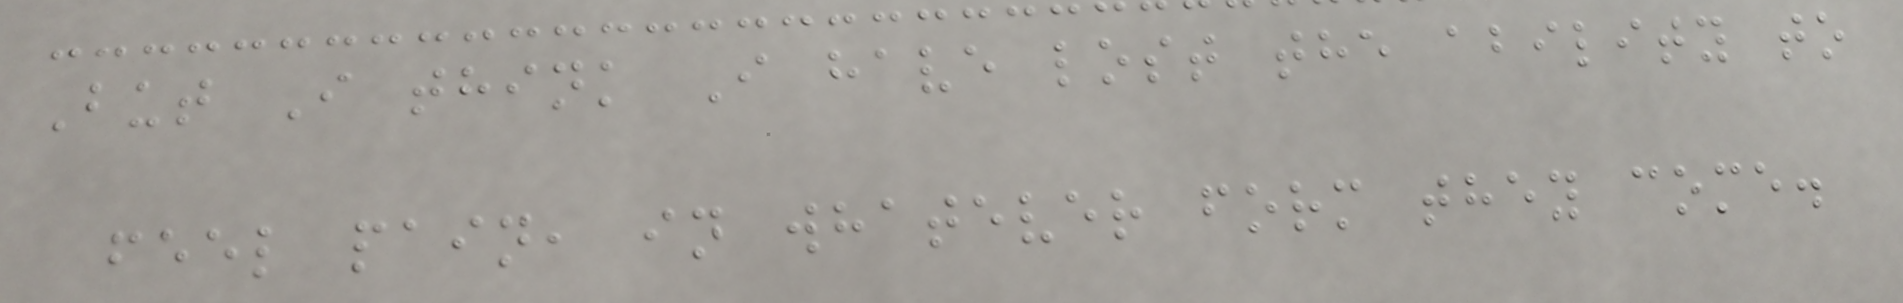But I think I have lost the ability to
feel pain, in whatever form they come.
